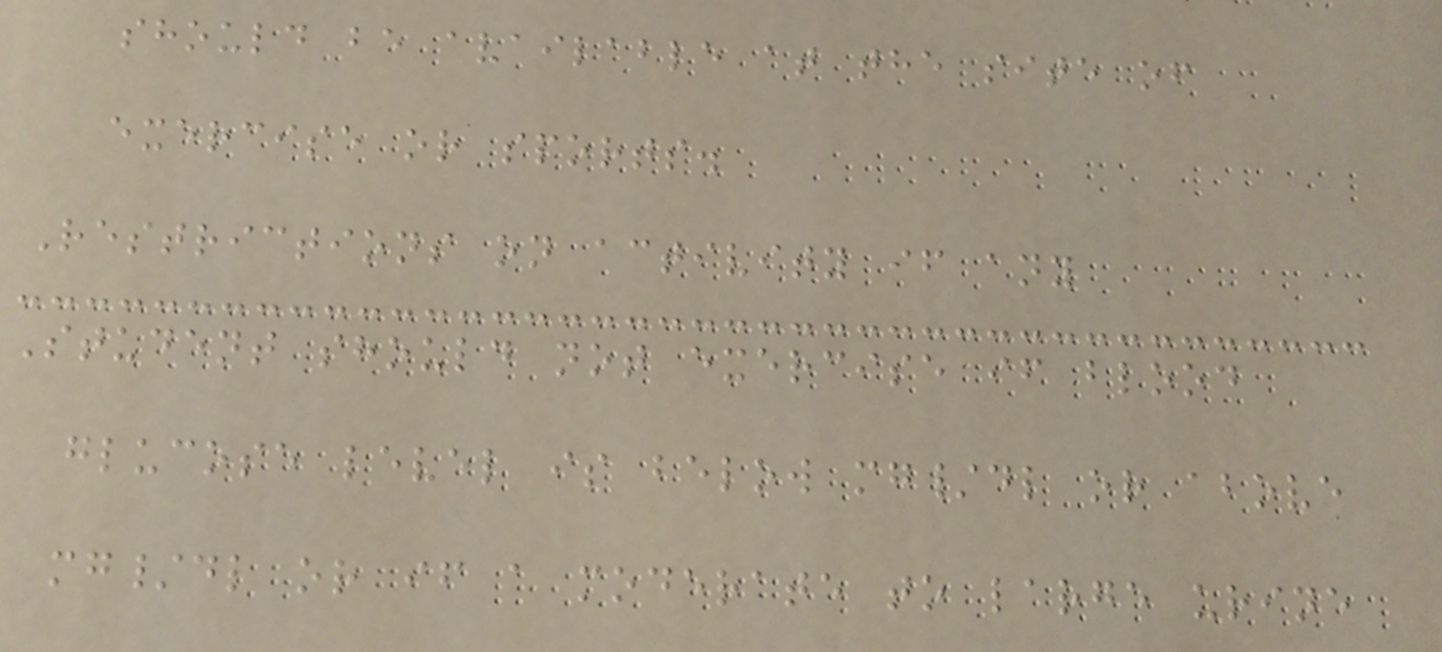should be available at the site of
exercise or sports.
Restrictions on activity if any
Student should not exercise if blood
glucose level is below mg/dl or above
mg/dl or if a moderate to large urine
